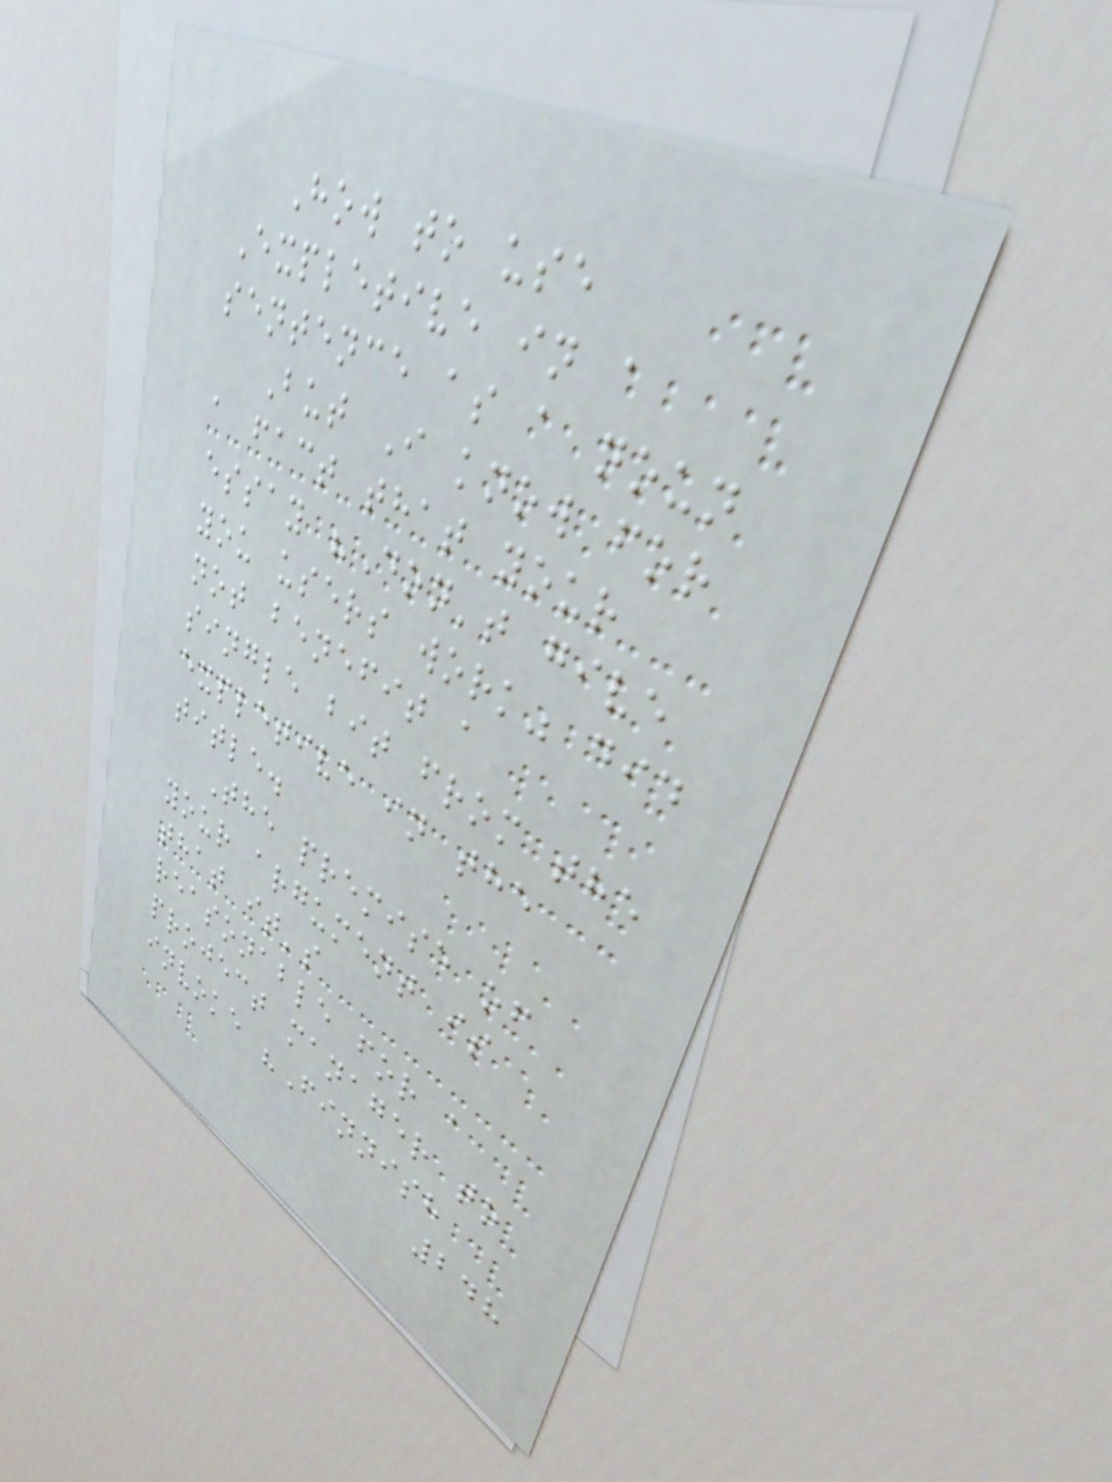How to use
Expletive in a
sentence as a noun
But I know for
a fact that your
essay "Don't give
you users work" did
not benefit a
single bit from the
expletive in the
title.
The premise of
your argument is
that it's
reasonable for a
project manager to
invoke "Finnish
248
